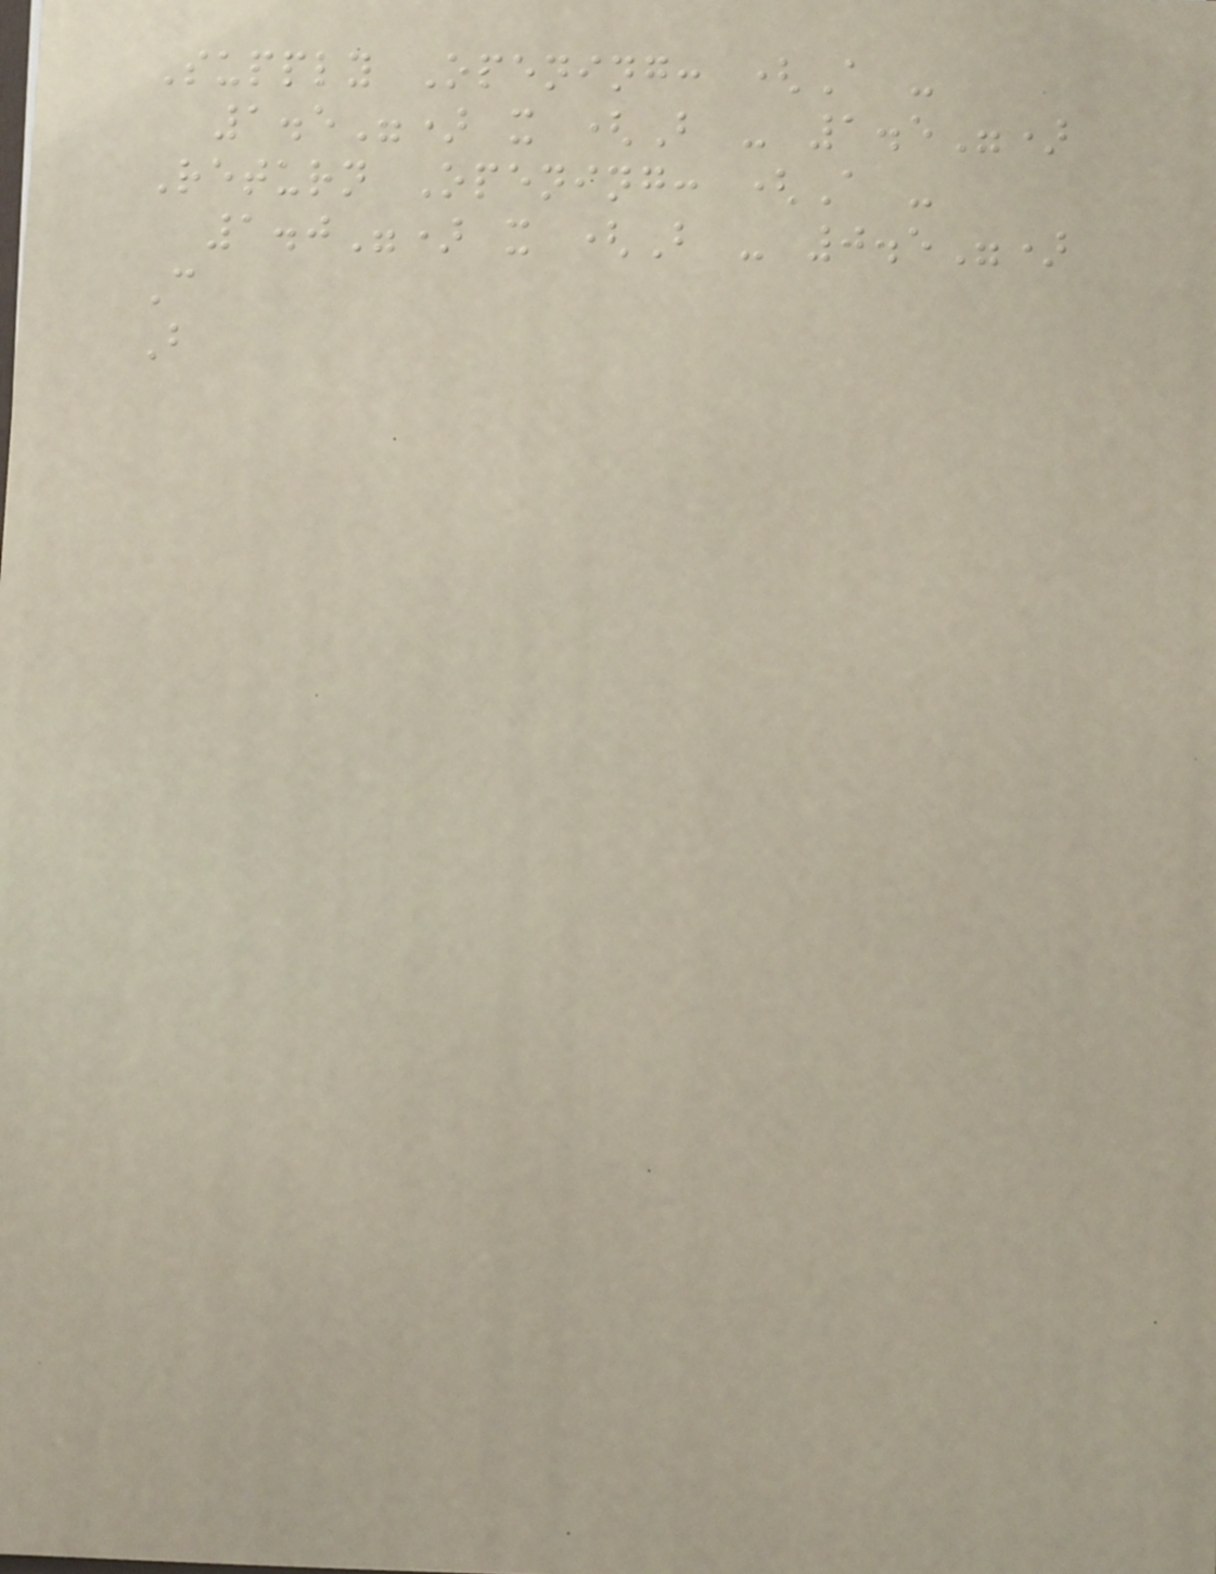Supply Opening: (A -
1.5") x (B - 1.5")
Return Opening: (A -
1.0") x (B - 0.5")
C
B
